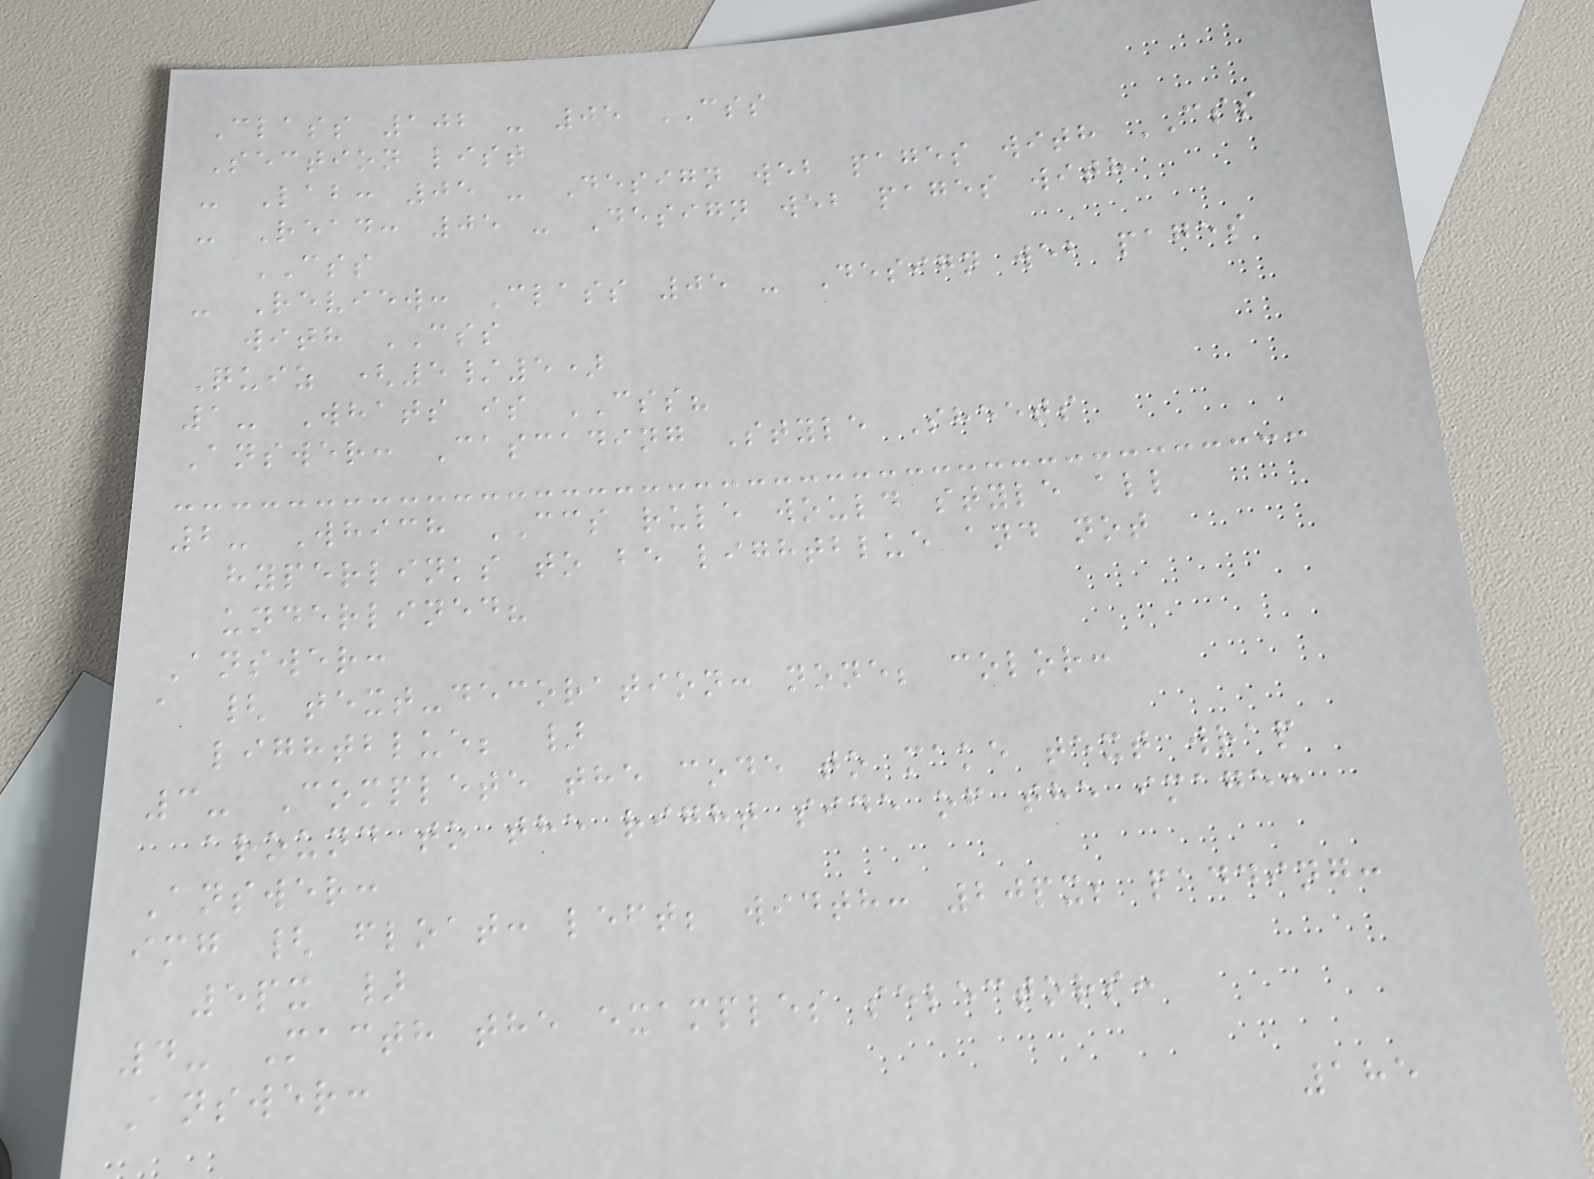Class 102 - 05 CSS
Section list
- Lab: 05 - Design web pages with CSS
- Read: 05 - Design web pages with
CSS
- Review: Class 05 - Design web pages
with CSS
Quiz (5/5)
1- Whats is CSS?
Answer: Cascading Style Sheets
2- Which CCS rule would style all
hyperlinks to be lightblue and not
underlined?
Answer:
a { text-decoration: none; color:
lightblue; }
3- Complete the code to make text wrap
around to the right side of the image:
Answer:
img { float: left; width: 20px; padding:
5px }
4- Macth the examples selectors:
Answer:
185
